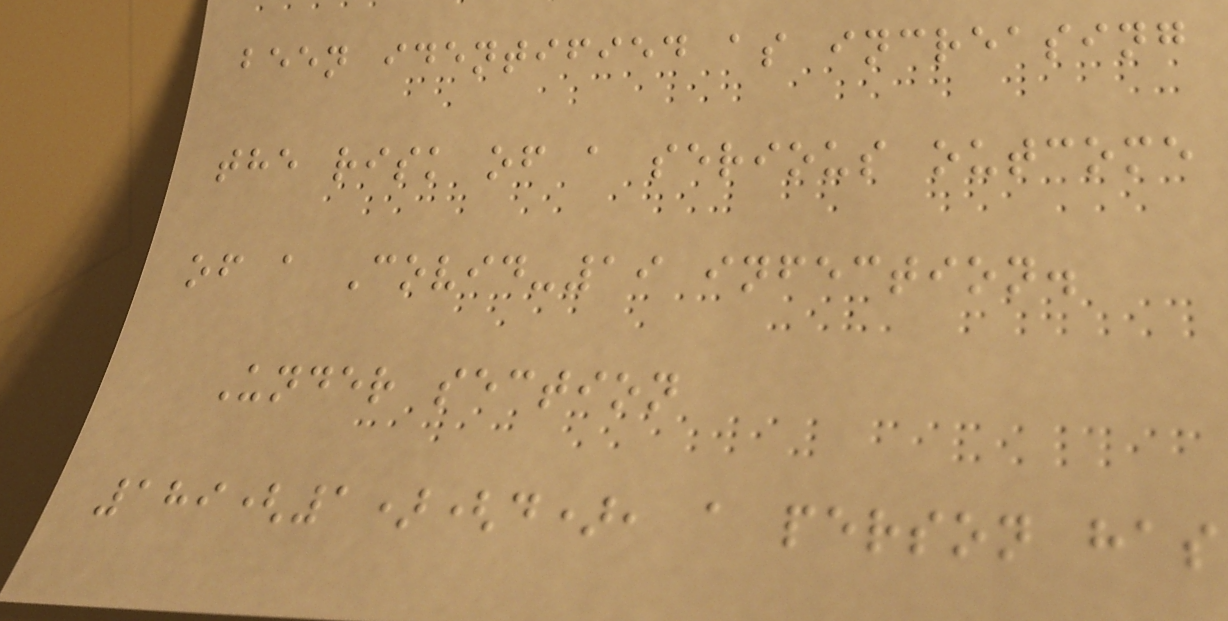been identified as increasing
the risk of a serious outcome
of a Covid-19 infection.
Under section
189(1)(d), a person has
